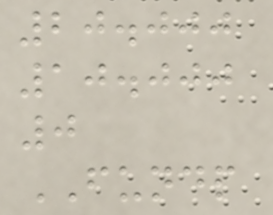20.000
10.000
0
FUNDP
